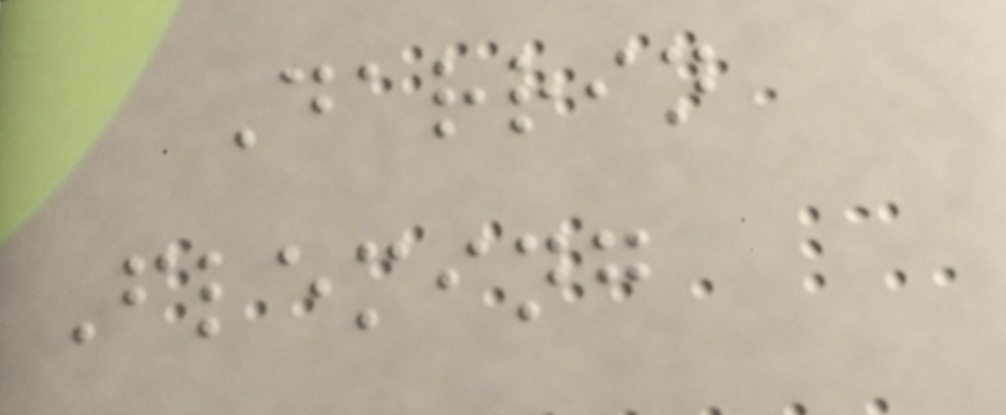Darrin
Fleming
